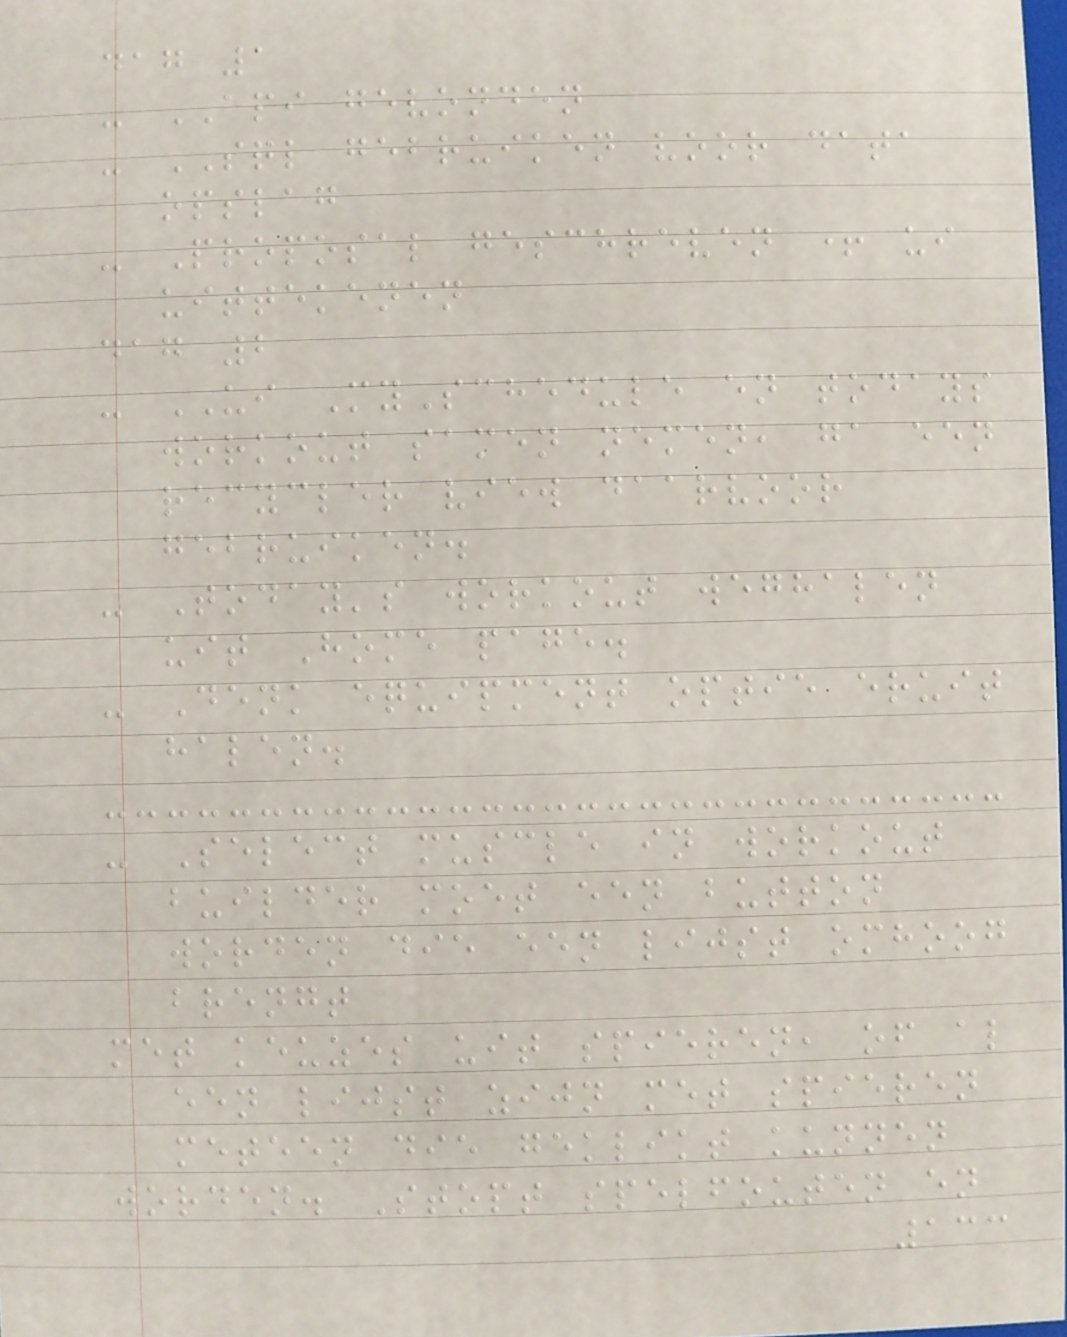dag 1
- API gevonden
- SQL gebruiken voor data
opslag
- Proposal geschreven + ui
uittekenen
dag 2
- UI MySchedule en todays
workout samen nemen, ga een
recycler view daarvoor
gebruiken.
- Today's workout weghalen
uit Home page.
- Denk equipment optie eruit
halen.
- Select muscle in workout
builder moet een button
worden die een lijst omhoog
brengt
met keuzes uit spieren, of al
een lijst zijn met spieren
meteen die geklikt kunnen
worden. Stopt spelfouten en
133
